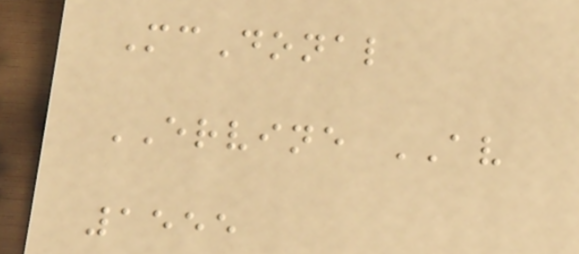McDonal
ERVINE AV
1555
